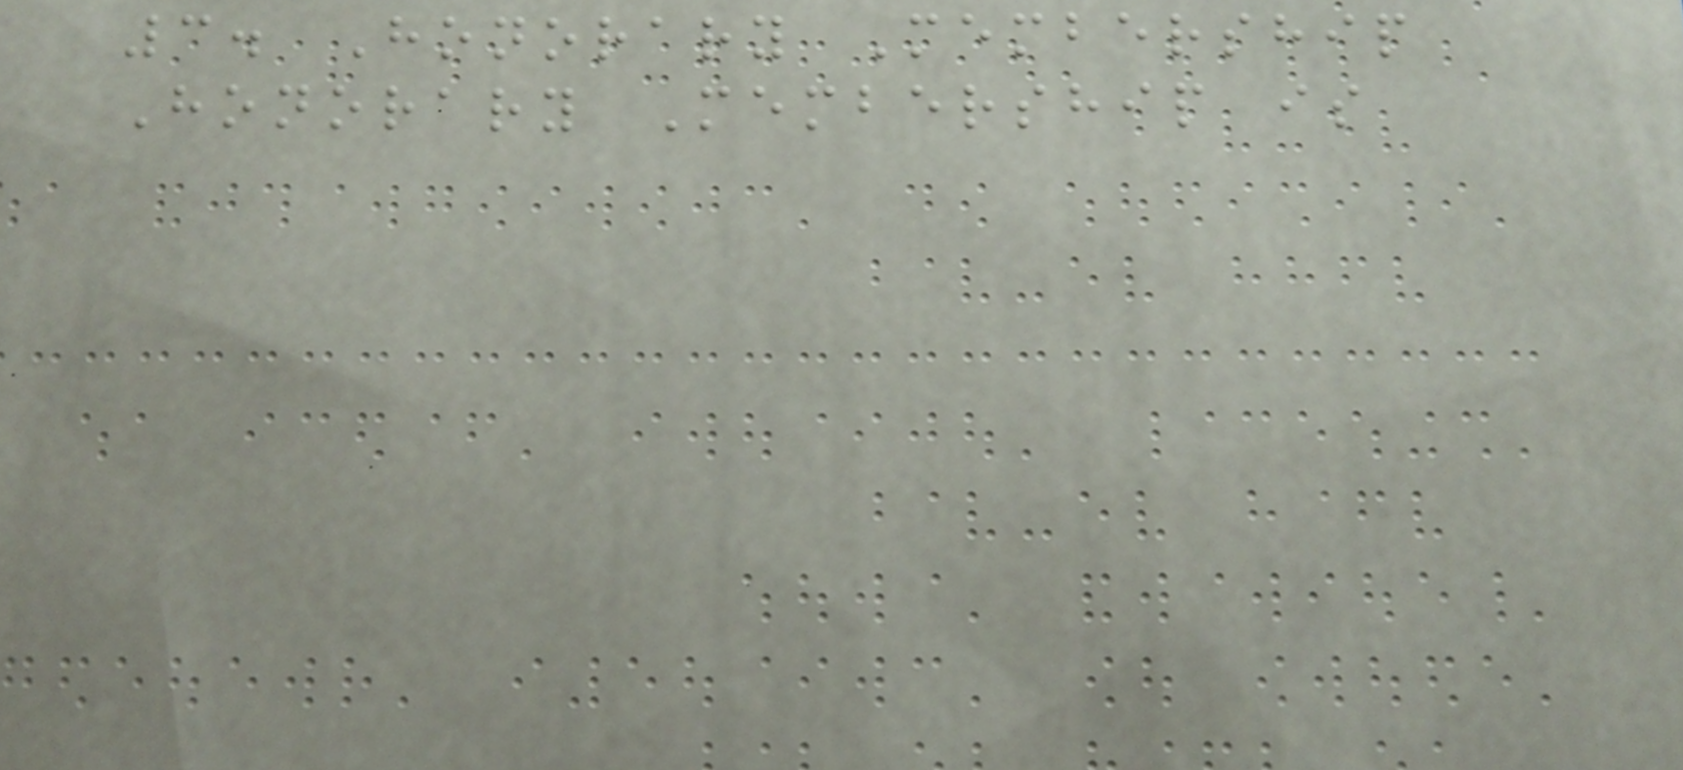3. Honorary Membership
Honorary Membership is
